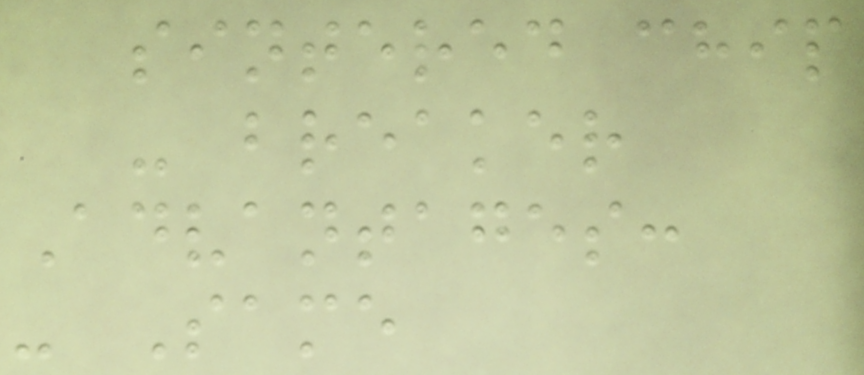sintered chip
- breaker
Advantages:
- Same
